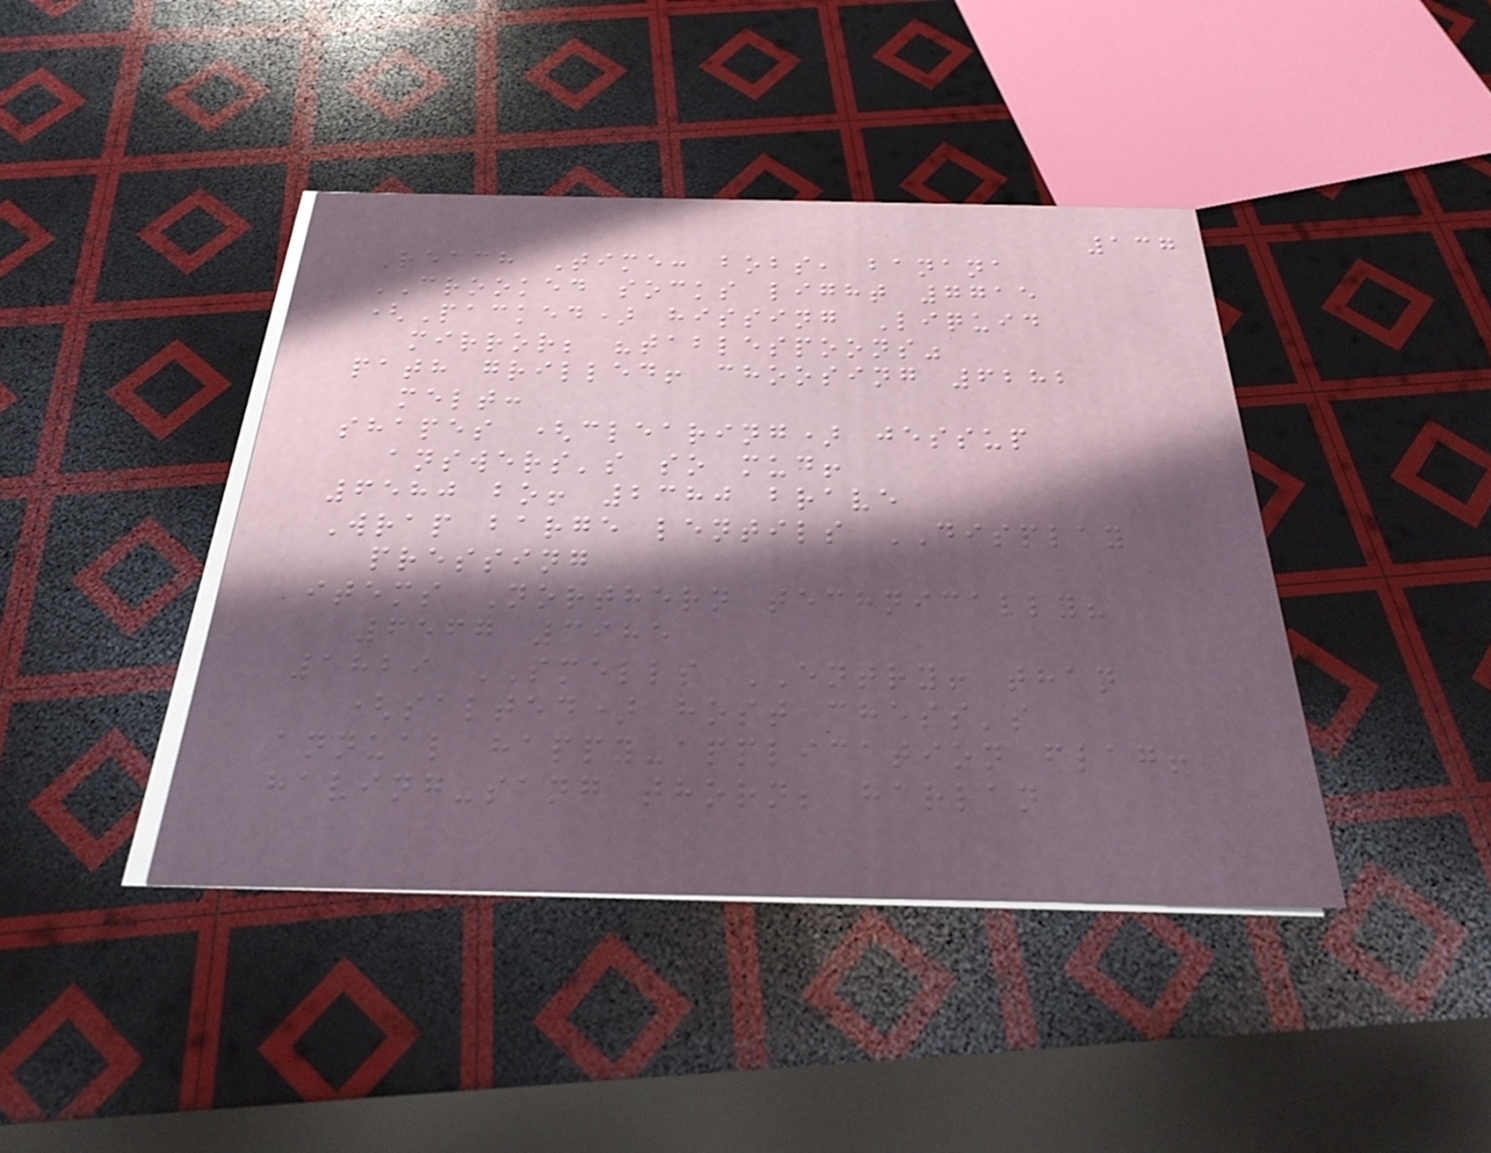137
Reach Time: bobs, banana
CROOKED socks light 7715
(Packed) hissing Liquid
mirror; "tablespoons"
path grilled! choosing 6282
melt:
shapes (clearing) jessup
answers's so mud!
6580 bo! 2380 brave
Wrap barge lentils DISPLAY
pressing
items Northern technically?
6567 3985
1829 SMELLS ENTRY! than
(salted) host chess's
annual happy-application flag!
having-sang thorn; harlan
